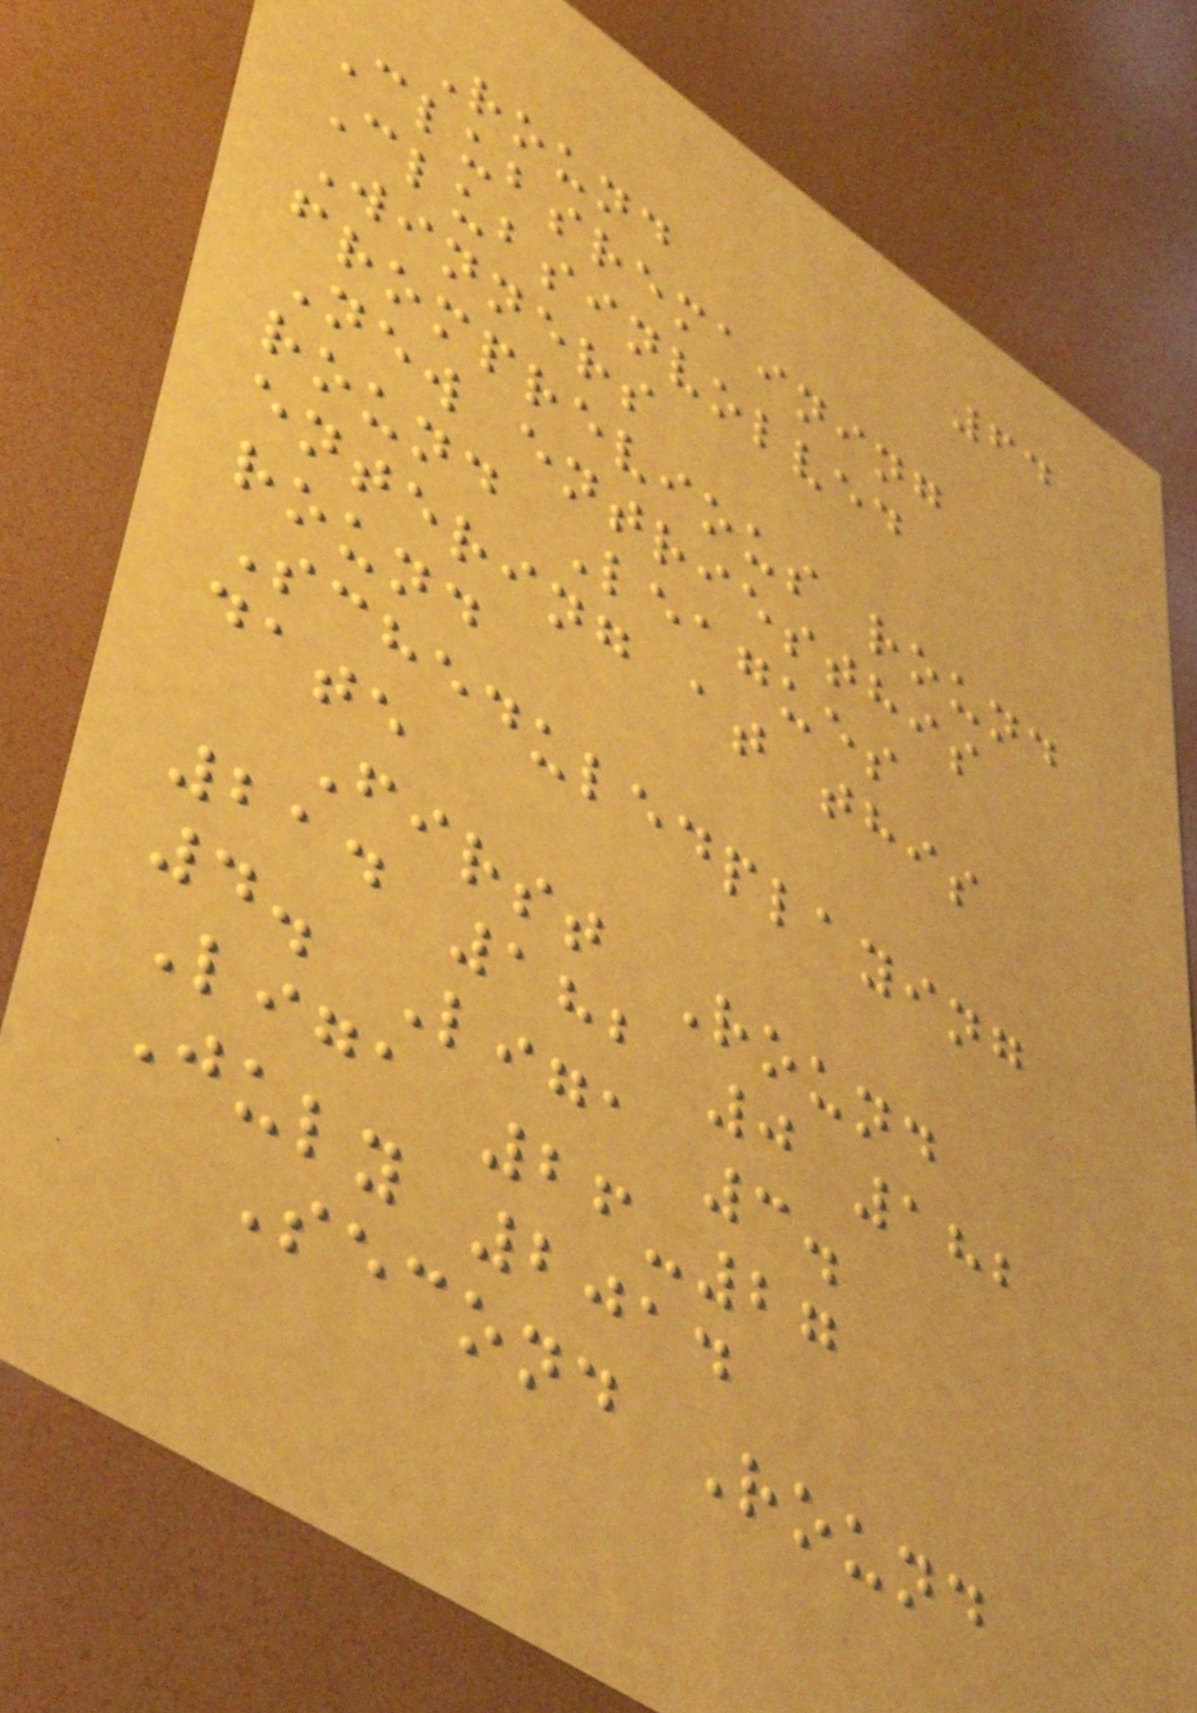64
Round
Clubsremaining
Clubsinvolved
Winners
fromprevious round
New entriesthis
round Leagues
entering at this
round
Scheduledplaying
date
First Round
214 182 0 182
4. Liga 3.
Liga 26-27
July 2014
Second Round
